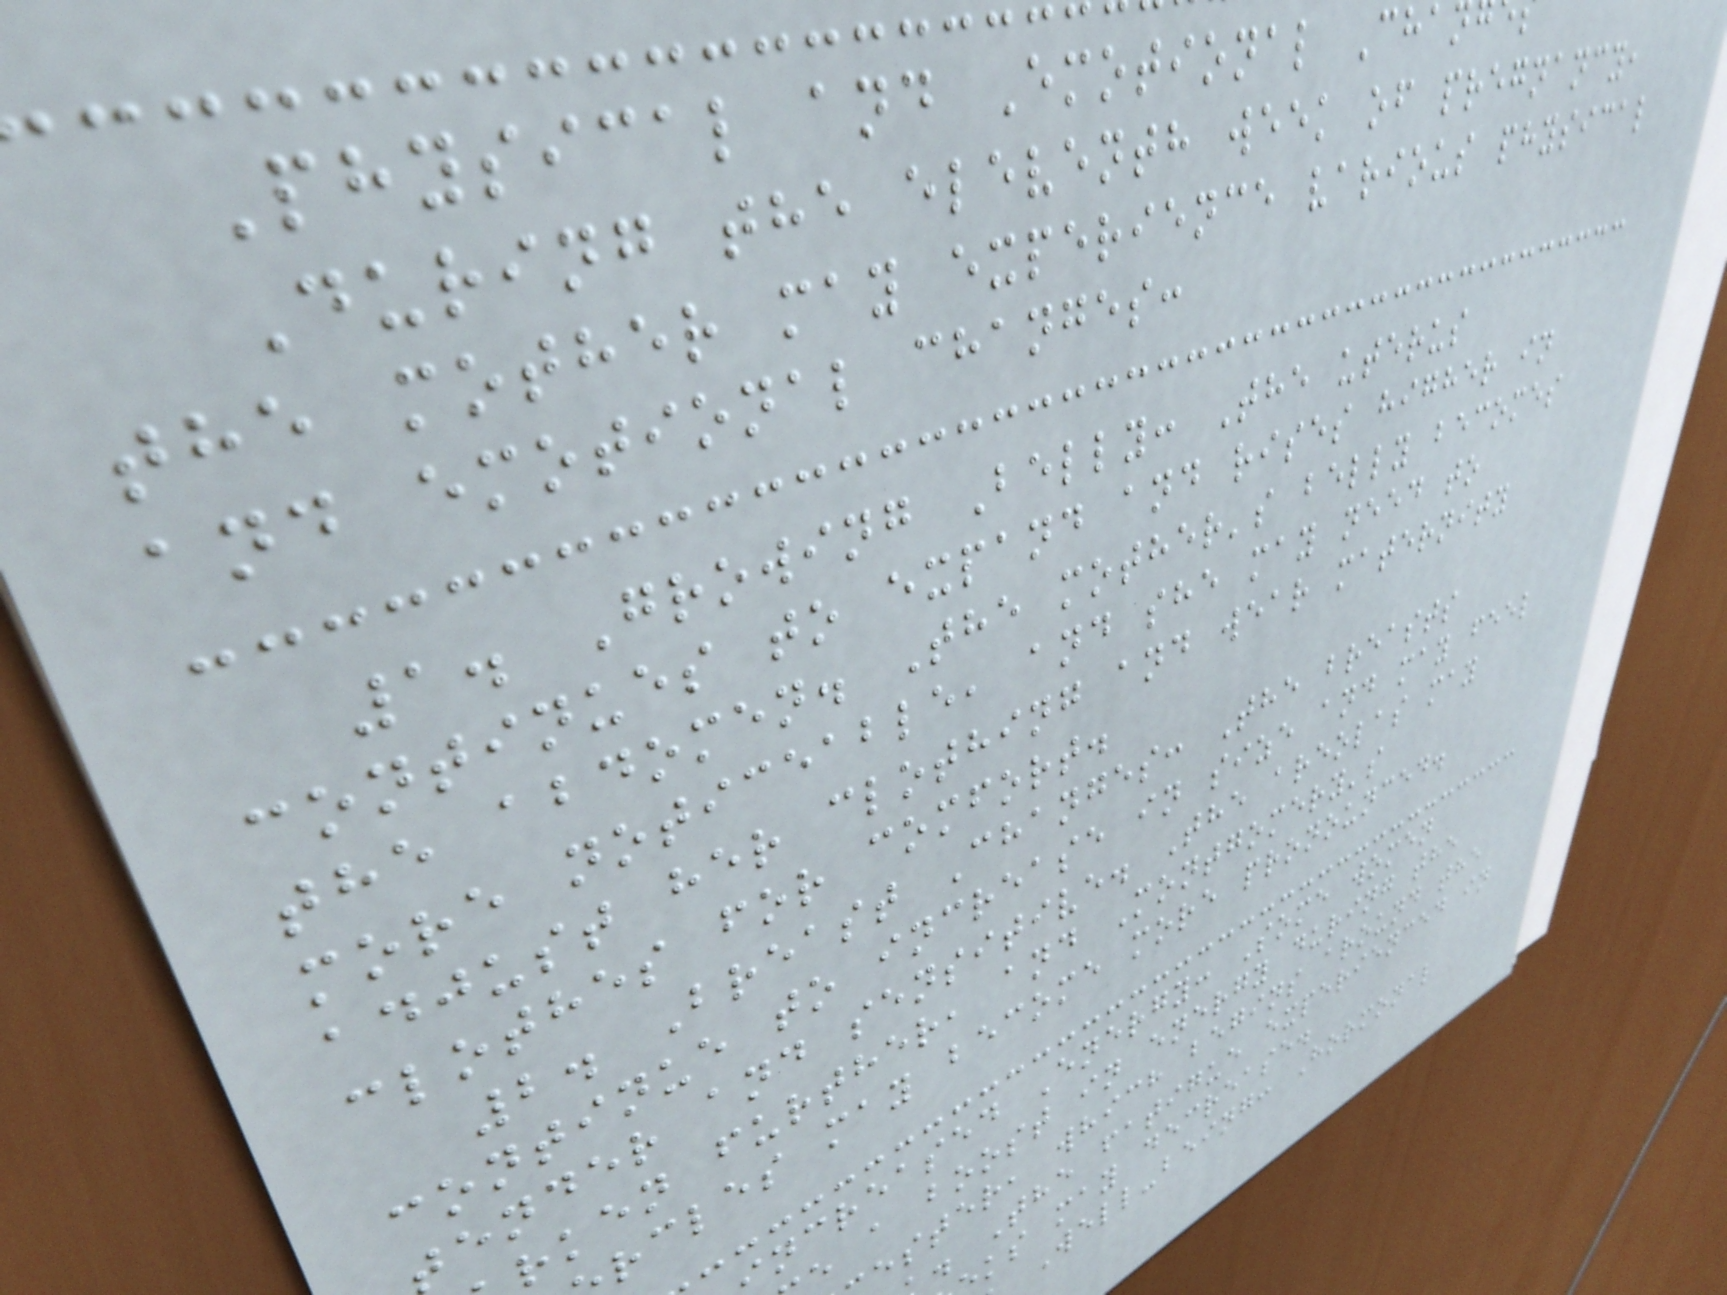Physical and Emotional Chan
During the eleventh week of pregnancy,
the mother may experience various physical
and emotional changes:
1. Growing Belly: The uterus
continues to expand and rises higher in
the abdomen. The mother's belly becomes
more noticeable, and she may need to
adjust her clothing and wear maternity
clothes for comfort.
2. Breast Changes: The breasts
continue to increase in size and may feel
ender and sensitive. The areolas may
rken further, and Montgomery's
rcles may become more pronounced.
ncreased Energy: Some women
e a boost in energy during the
ester, which begins around the
. The fatigue experienced in
ks may decrease.
Well-being: Hormonal
